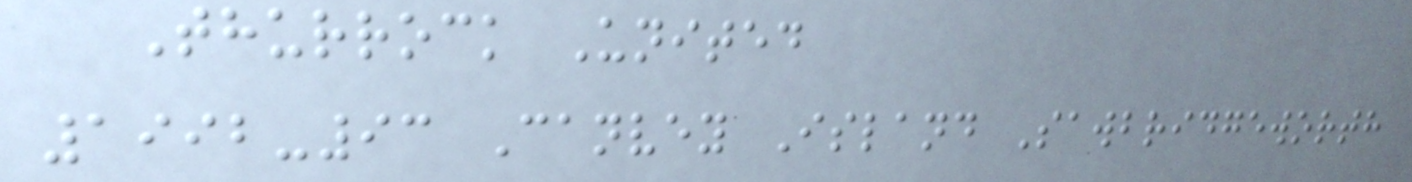Thurrock United
1992-93 Canvey Island Sawbridgeworth
